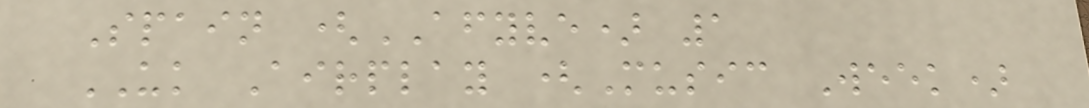Spain (AFYVE) 1
UK Airplay (Music Week)
